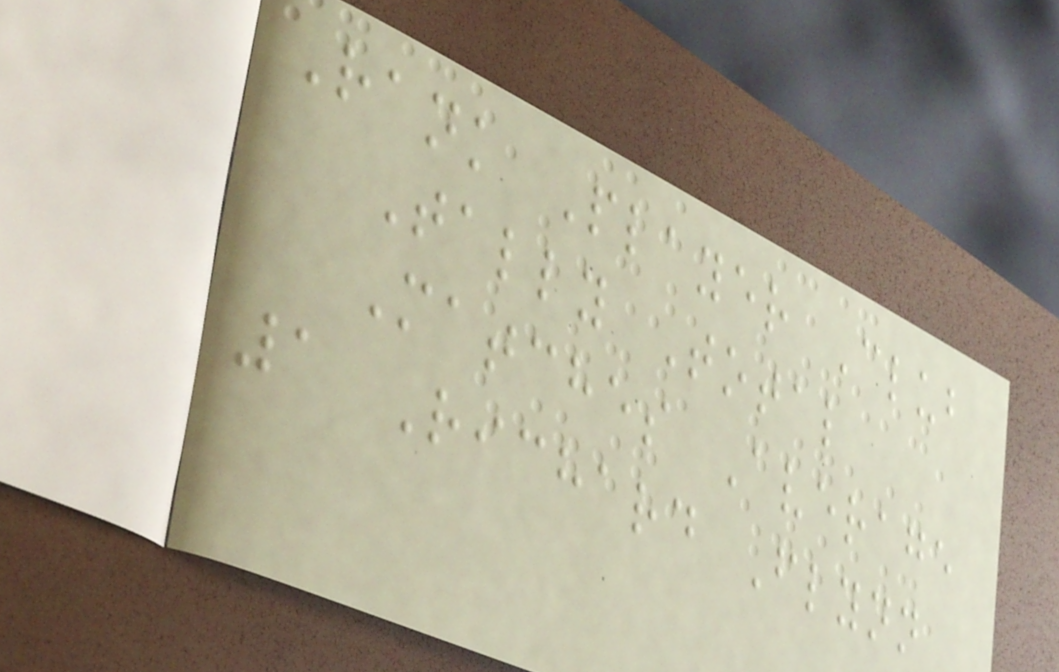Rank Player Club
Tally Total
Matches Average
1 Richard Flynn
